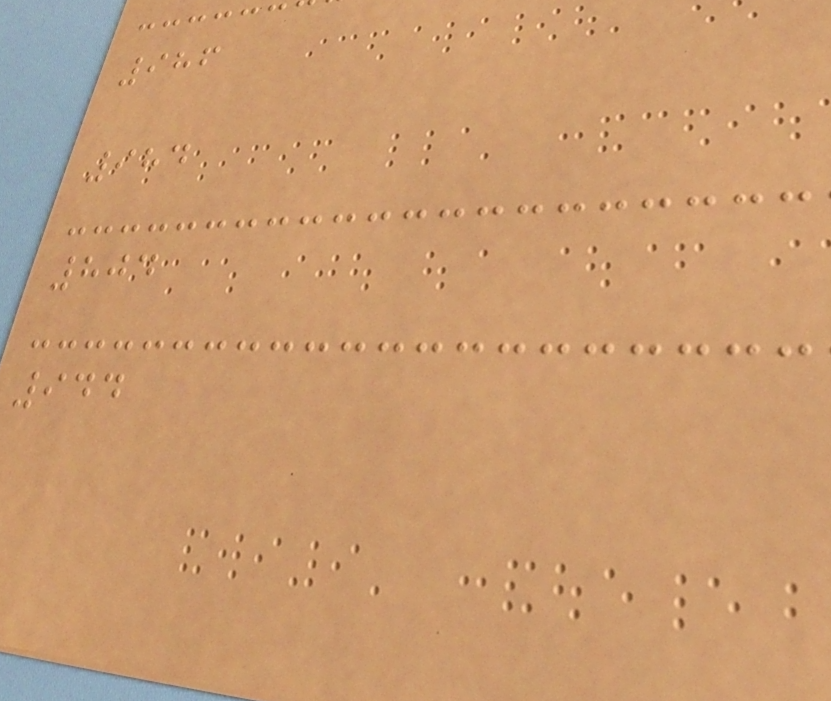986
984
804
944
